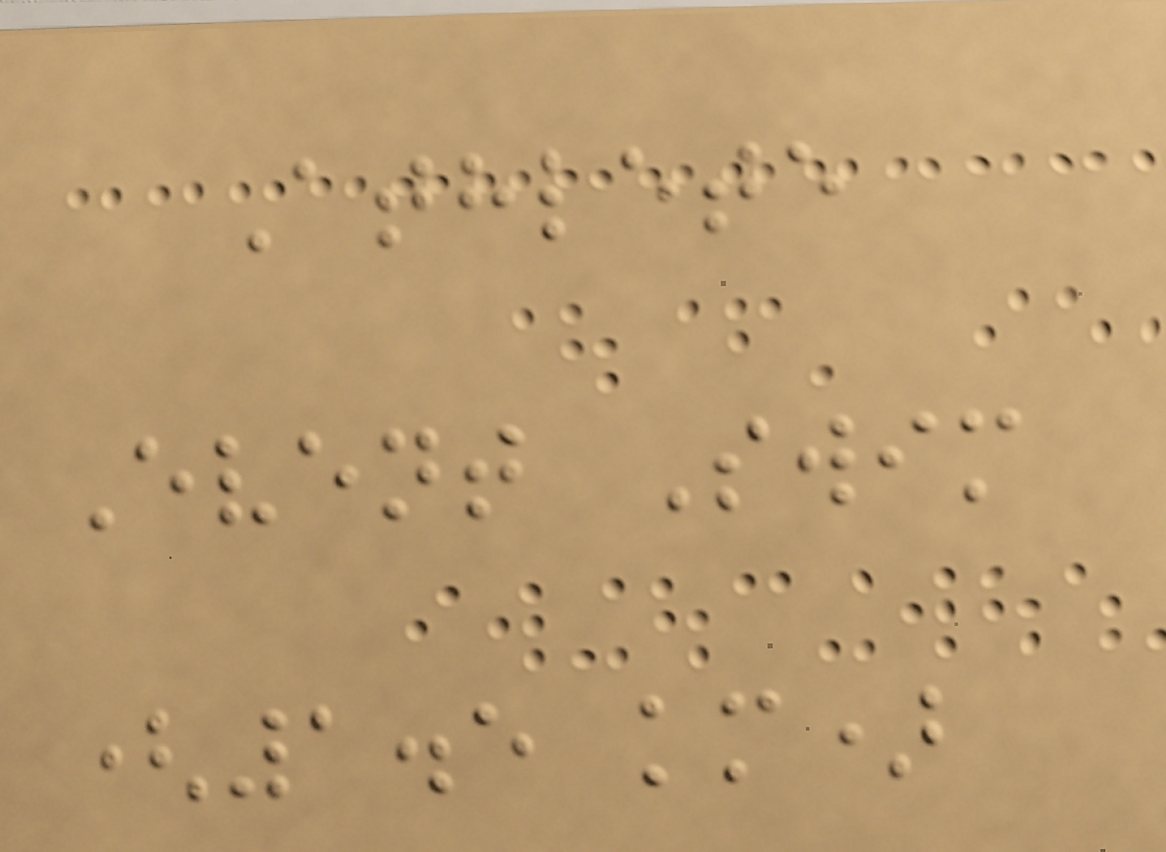Athlete
Event Swim
(1.5 km)
